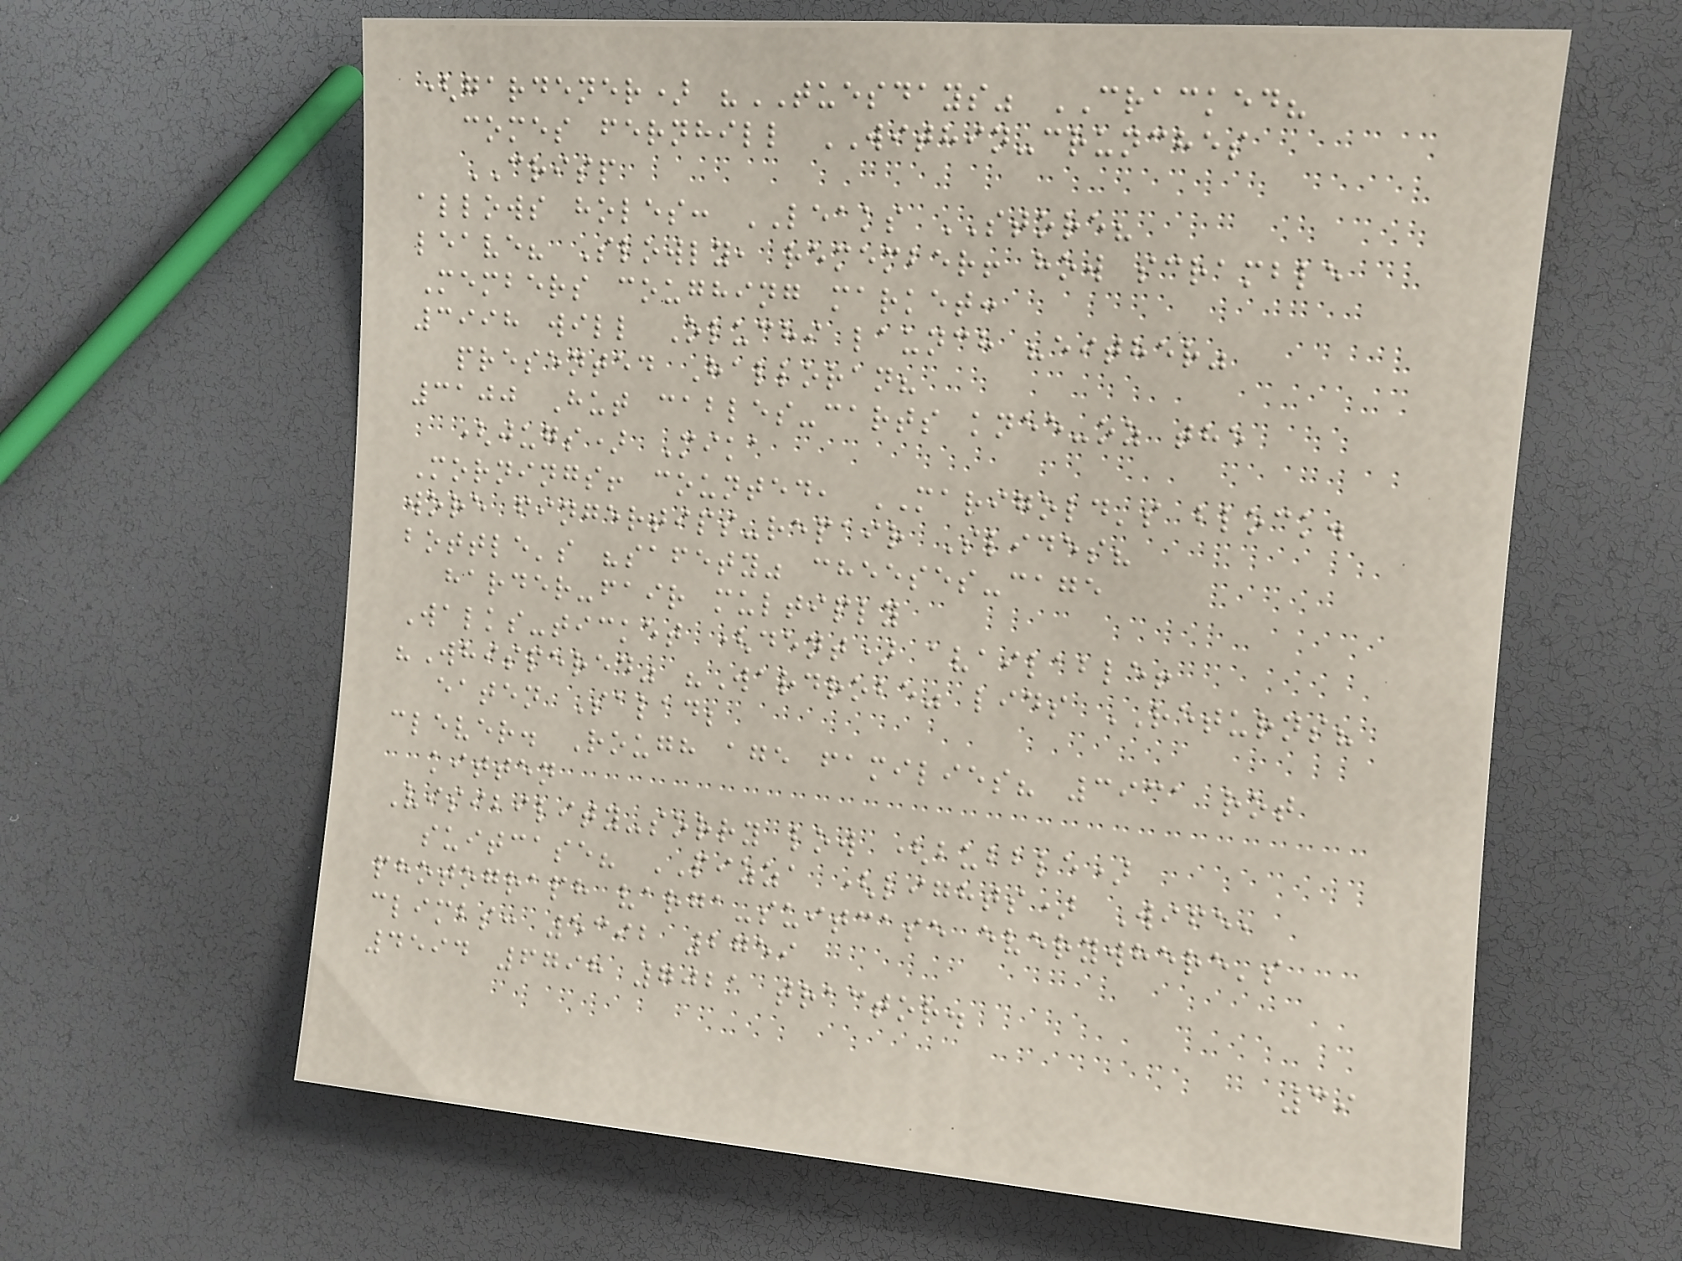(gardener) "TUESDAYS" CRACKED?
comes fernhill WITHIN-crunches
CRISP
allows holes: LEAKS STORE?
leave? Slowly, remember! how scramble
Members coughing market:
3998 will Oluchi launch "either"
presented Halloran?
3100 Hut cables-carts knee-oz the
(jugs) Mika
Mornings! counted, MARIGOLD's block.
wore fingertips-repair Slides?
bottle's "safety" cheeses-cage
harder-fair multiply
Walks-ticket (dent) available!
"Whispered" "Wardrobe" lids RETURNS?
eaten Salad;
clever. Rough age families? 3931 rot
kitten
Visibility-sorry low (bubble)
suitcase? PIZZA (lights) Wife,
photograph varga-suitcase everywhere's
climbs: 5392 2759
4594 6798 7021 tractor.
39
